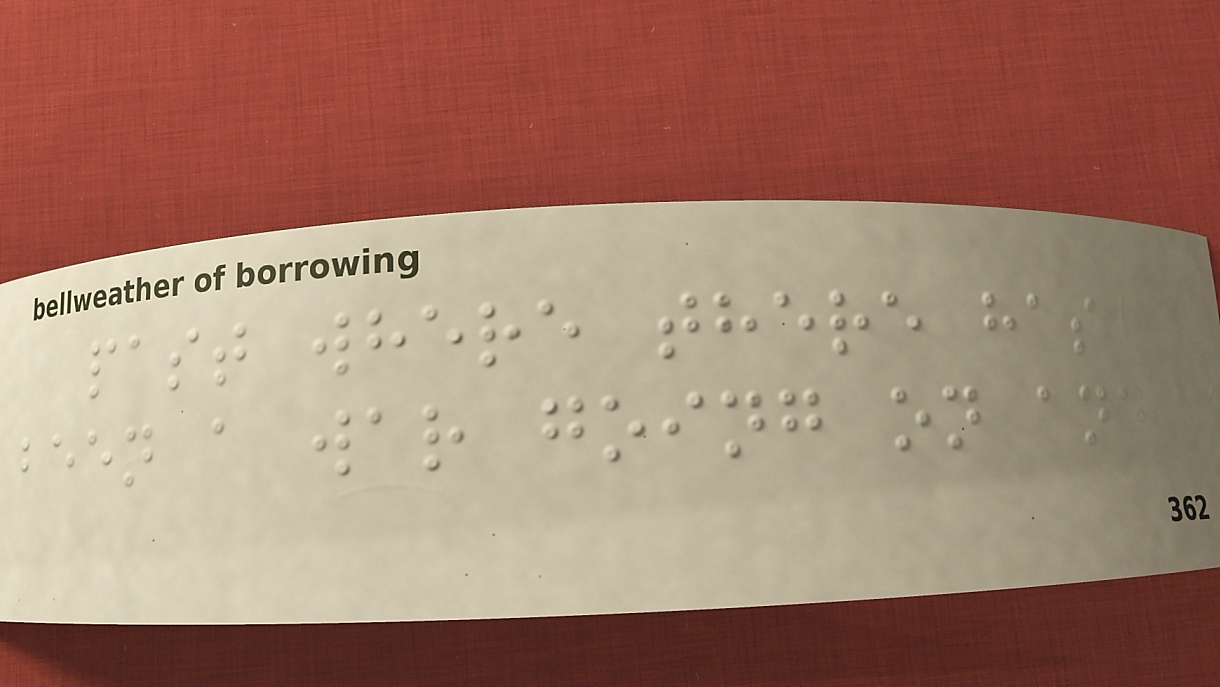past where there has
been a war going on and
